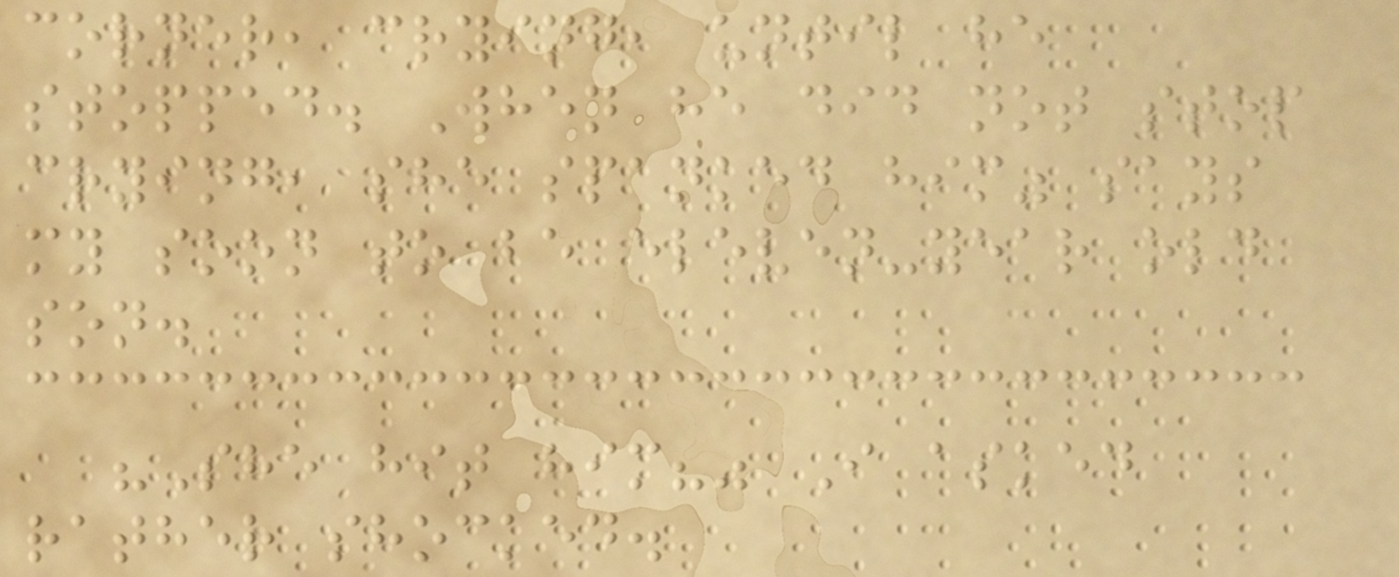corner, crying, until he
stopped. When he did not stop
crying, she spanked him" says
my soon to be eleven-year old
son.
"She hit him?" I asked
rather shocked.
